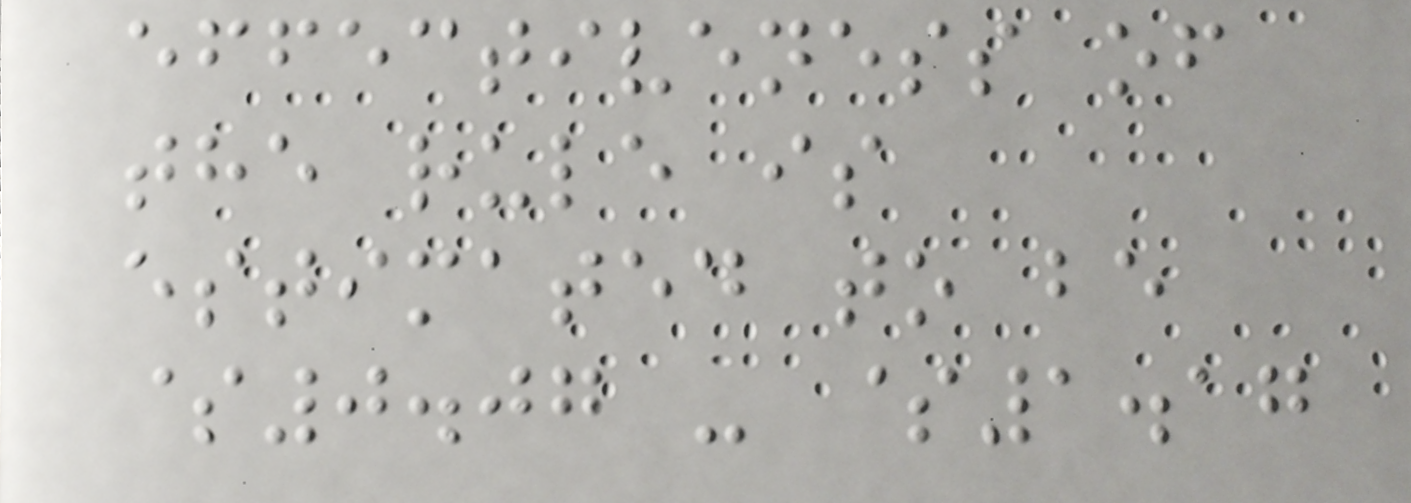effectiveness of
the rule is
estimated to be
$0.07 - $1.17
